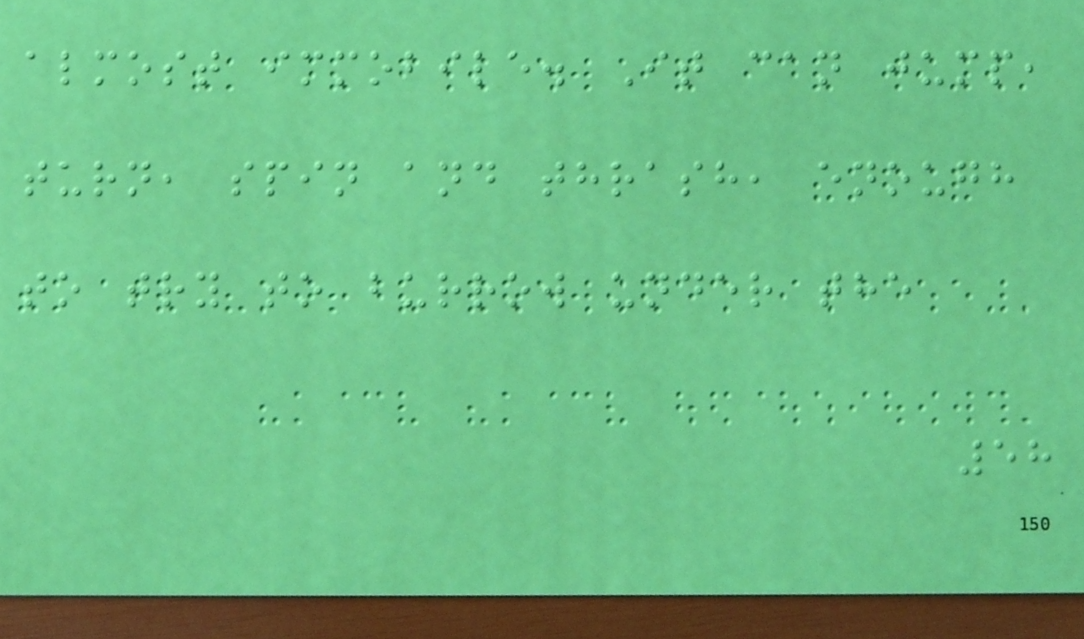almost immobile. It can jump,
turn, spin and thrash, enough
to try to burrow under the
58
